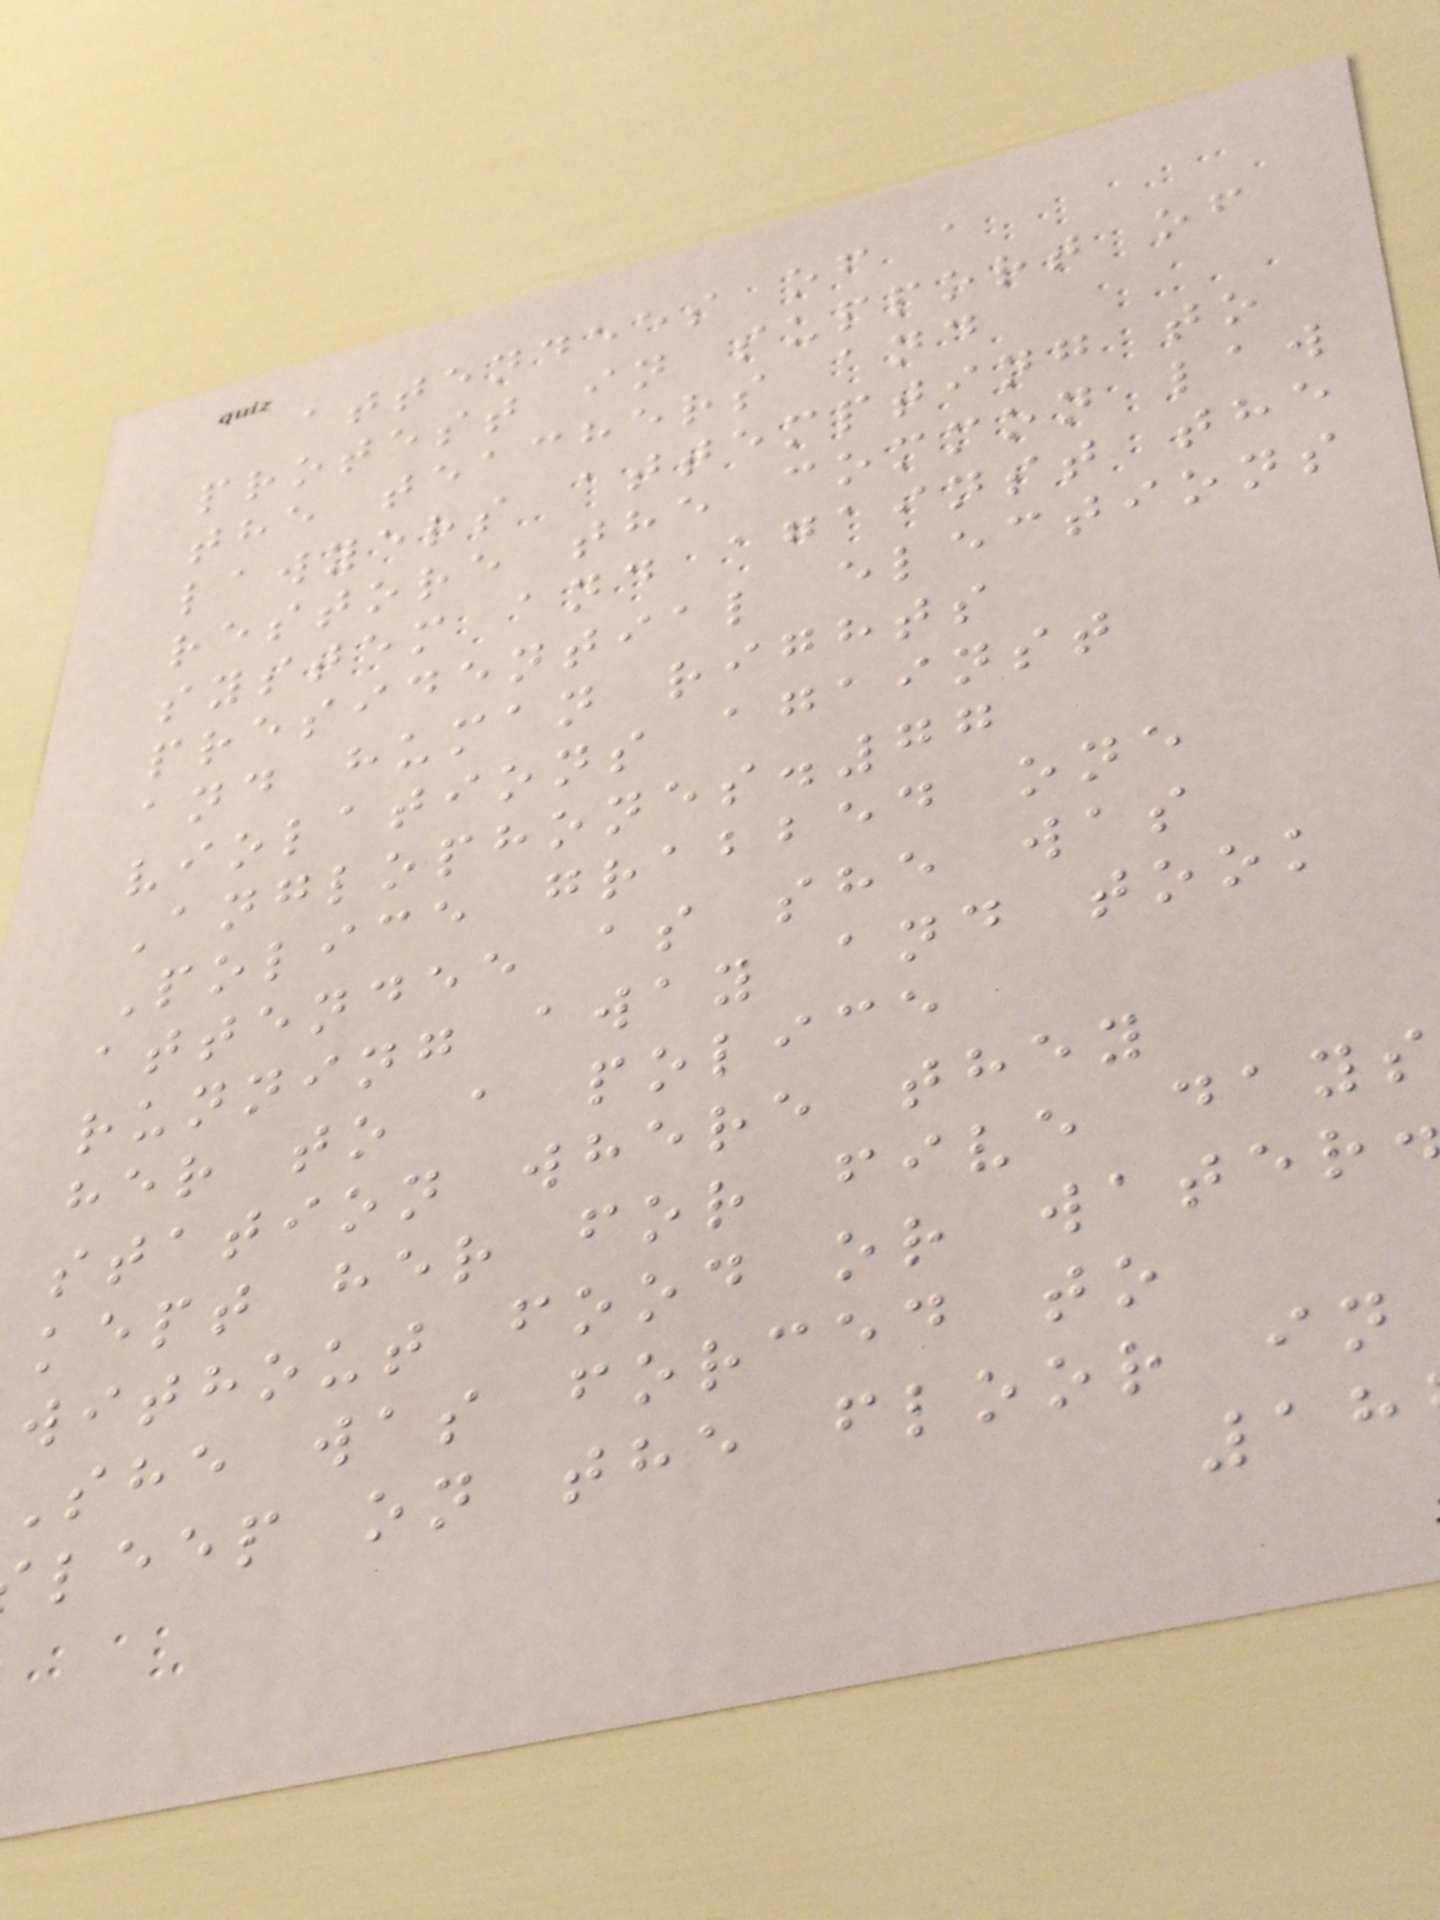attendees of a
protest in support of
the teachers and
lawyers attempting to
restore the common law
system and against the
presidential elections
and human rights
violations against
Anglophones.77
Police grabbed one
attendee as she was
running away and took
her to a police
station where they
kept her for five days
without food or water
She was forced to
leep on the floor in
